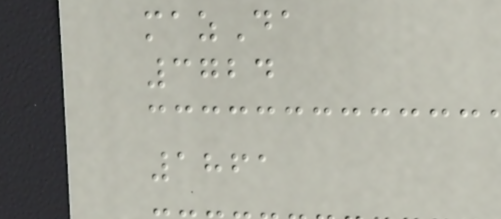mazDa
3724
1861
